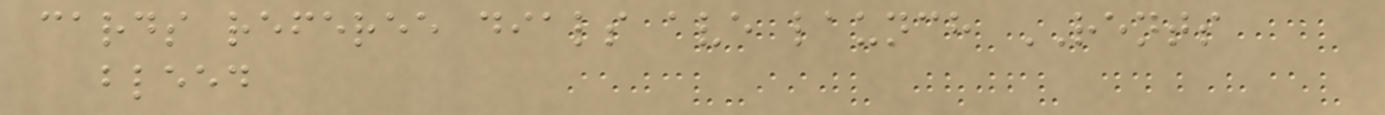cards referee dials ave launch RENTS
bleed
